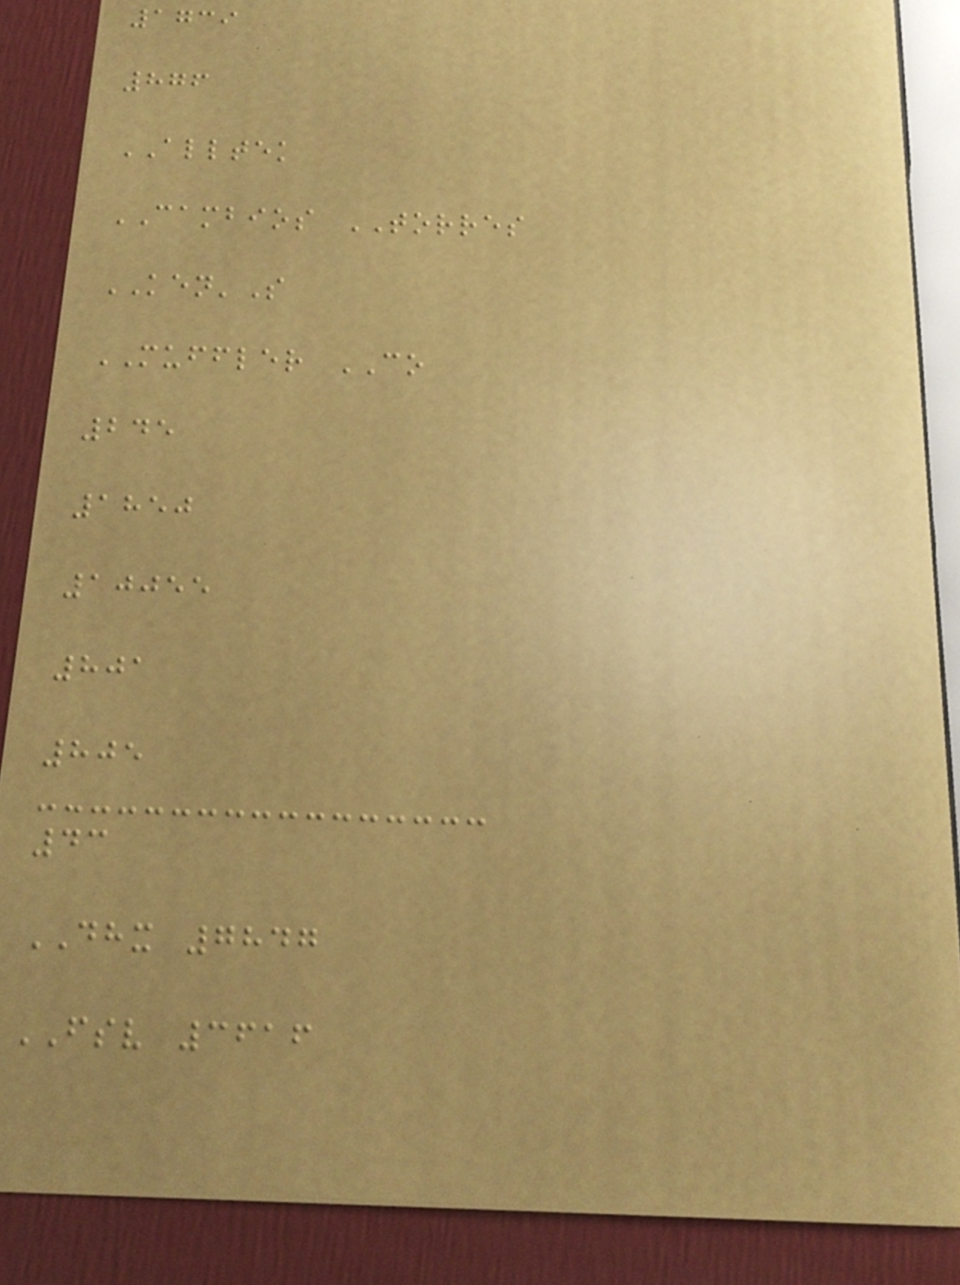1739
876
ALLTEK
CAMBIOS TORRES
KEN'S
MUFFLER CO
245
1850
10055
801
805
43
DHX 7847
FSV 3616
